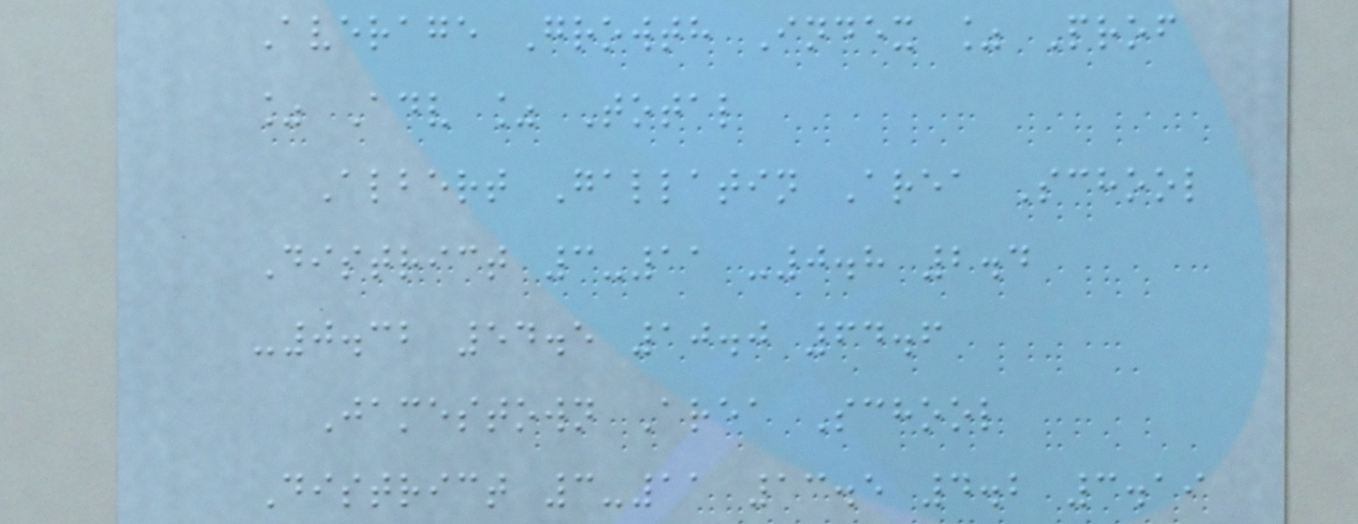Average Growth Index % Prof
% Adv % Total
Albert Gallatin Area School
District 3-11 -0.8 2.4
-0.32 54.5 10.0 64.6
Jamestown Area School
District 3-11 13.5 4.2 3.19
